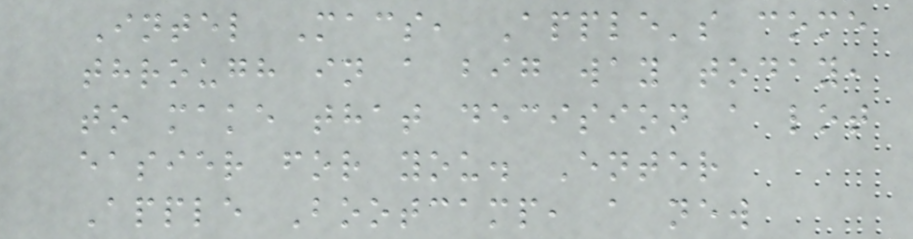Intel Macs, Apple's come
through in a big way today,
to make that decision a lot
easier for you. Enter
Apple Bootcamp, a new
